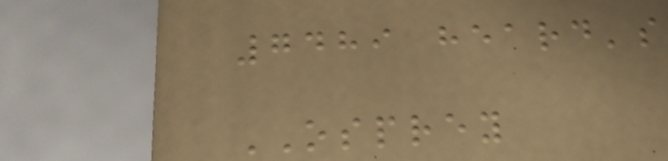7489 heard's
OSPREY
